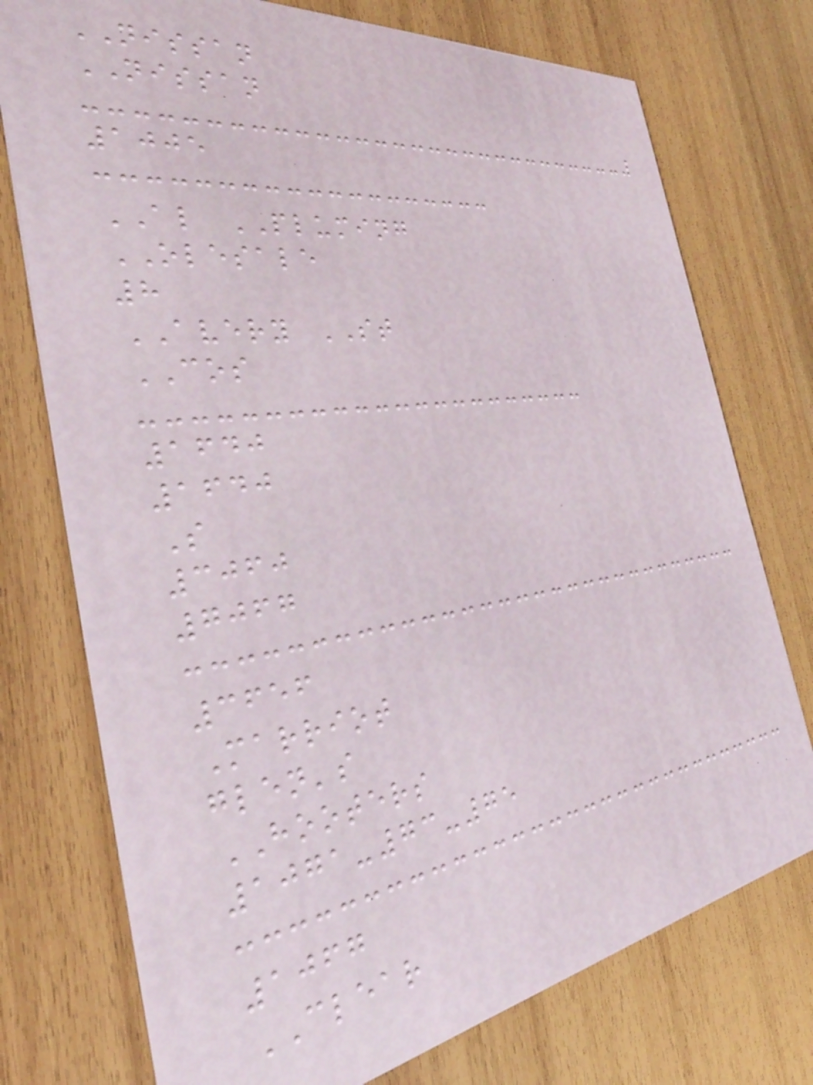NISSAN
NISSAN
1005
AL PLUMING
OLESALE
8
AVERY ST
COS
1640
1640
S
3060
7067
3656
Marriot
glen's
HOOTERS
1071-73-75
1067
CLEAR
